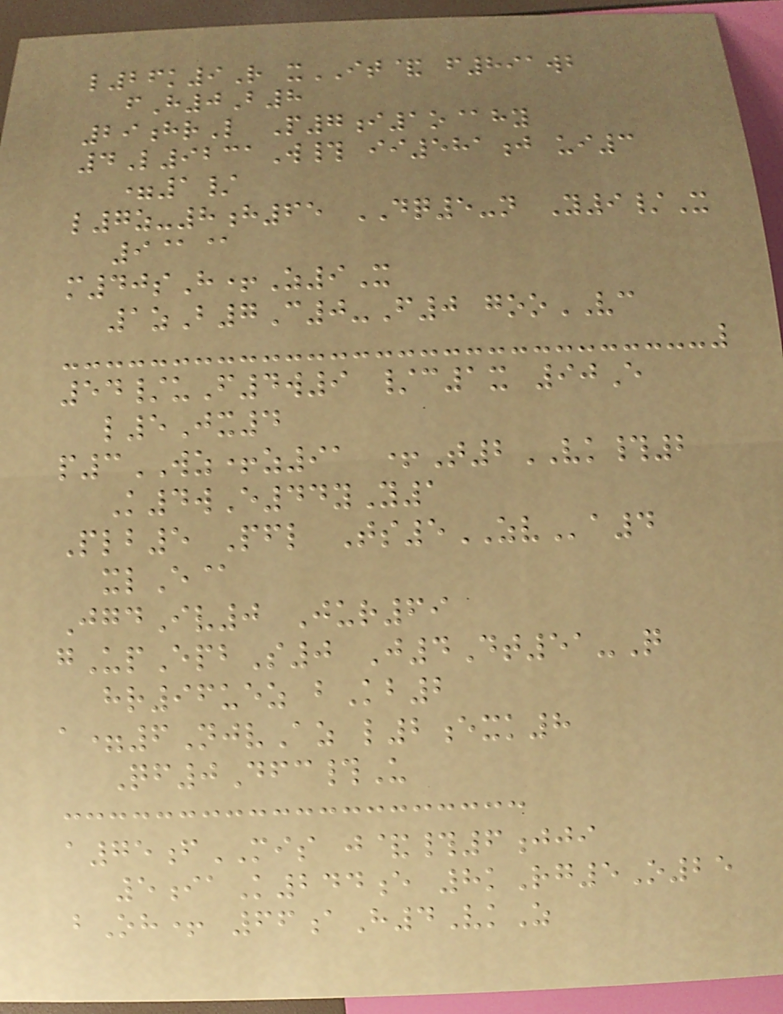l26k9R xIT& f891wb
fH0B8
29hrL P7i1o@hy
4L9231W# ii581j ui3
=1/
l7z-8h65 DQ5-n Y9/X
9@@
m40sH+Z9X
1zB7C0-F0 gooVC
54/uF4w9 /c1x 90E
l5Jx4
p3WZ+z91 +T2VK#2
K4wE44yY1
Plb5 Pfl Ts5ZVa4
xlE@
JgdIv0 Jur69
gUpEpbS0 J4Dt51-Q
hr96uez bKb2
a=6NjvAz l2exk8
Qf0Dfc#U
a75fMIS j&#6jji
5iaK244e 8kRg5O25
bOh+ 66aH4VkZ
